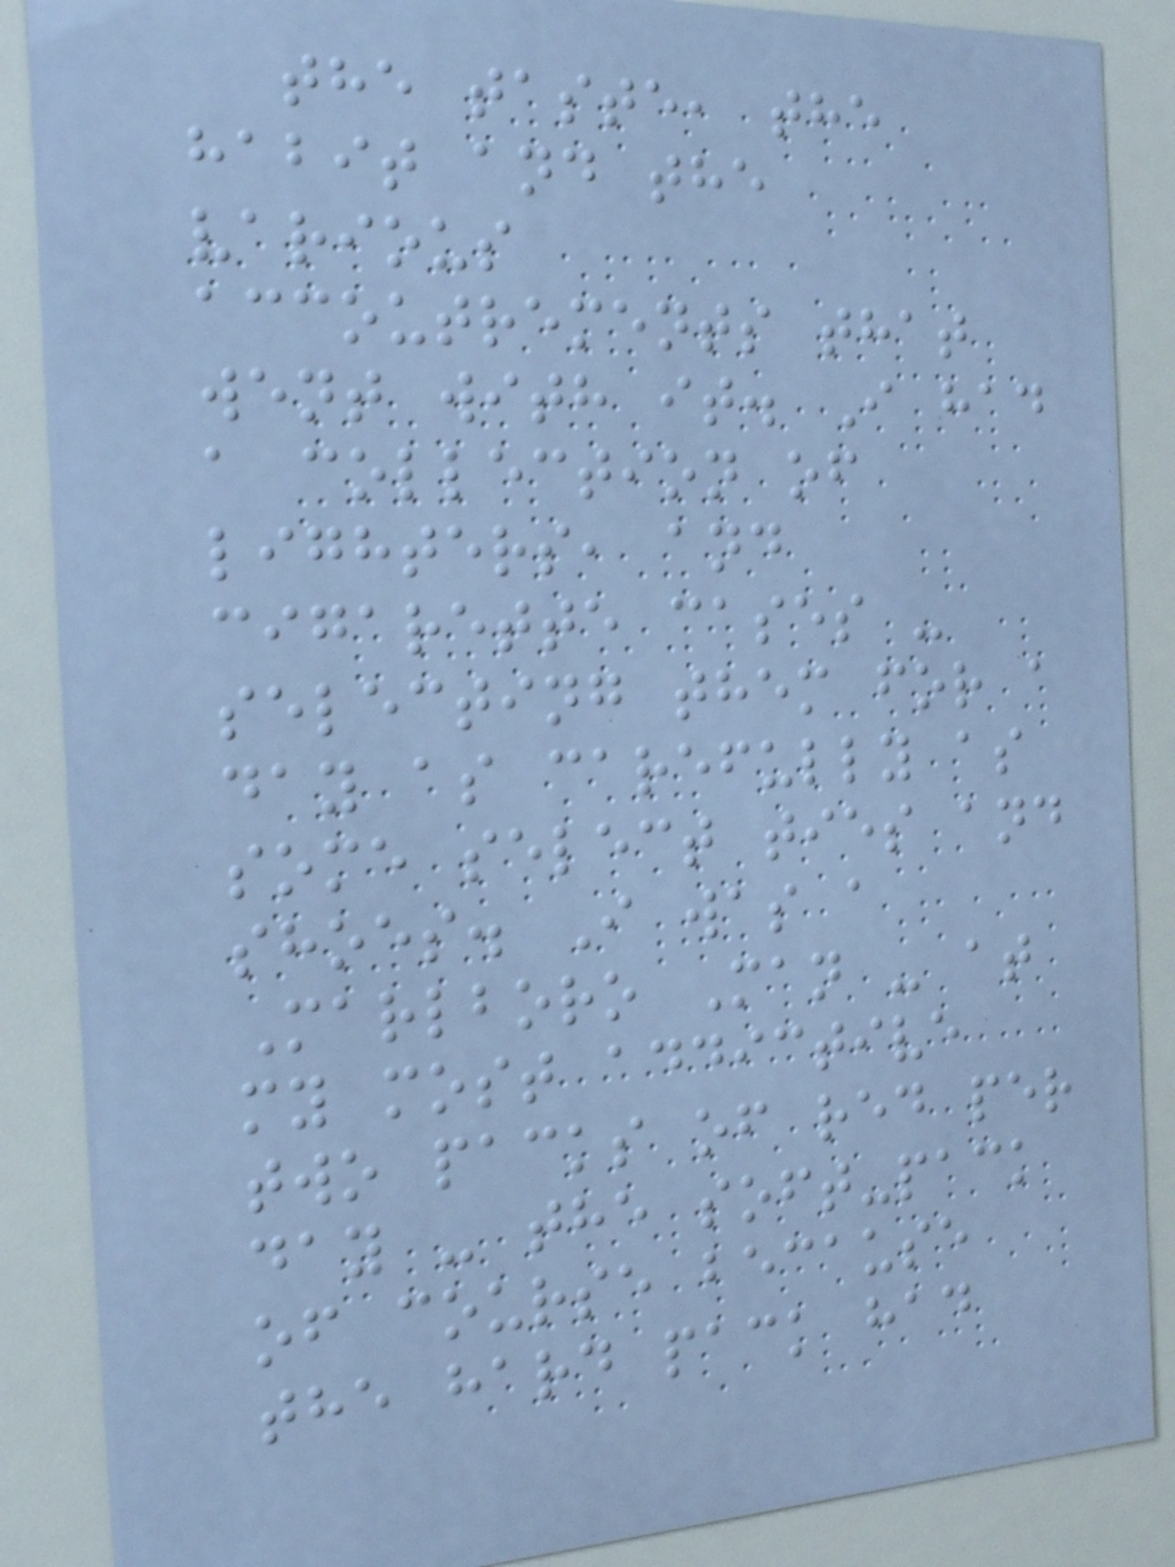the taste, the
habit and the
various
accoutrements that
went with it. I had
a collection of
lighters, and
cigarette cases -
selecting them for a
day as carefully as
some select ties and
shoes. I was a
Marlboro Man - at
my most addictive
two packs of red per
day - the soft-pack
of course because
the hard pack had
